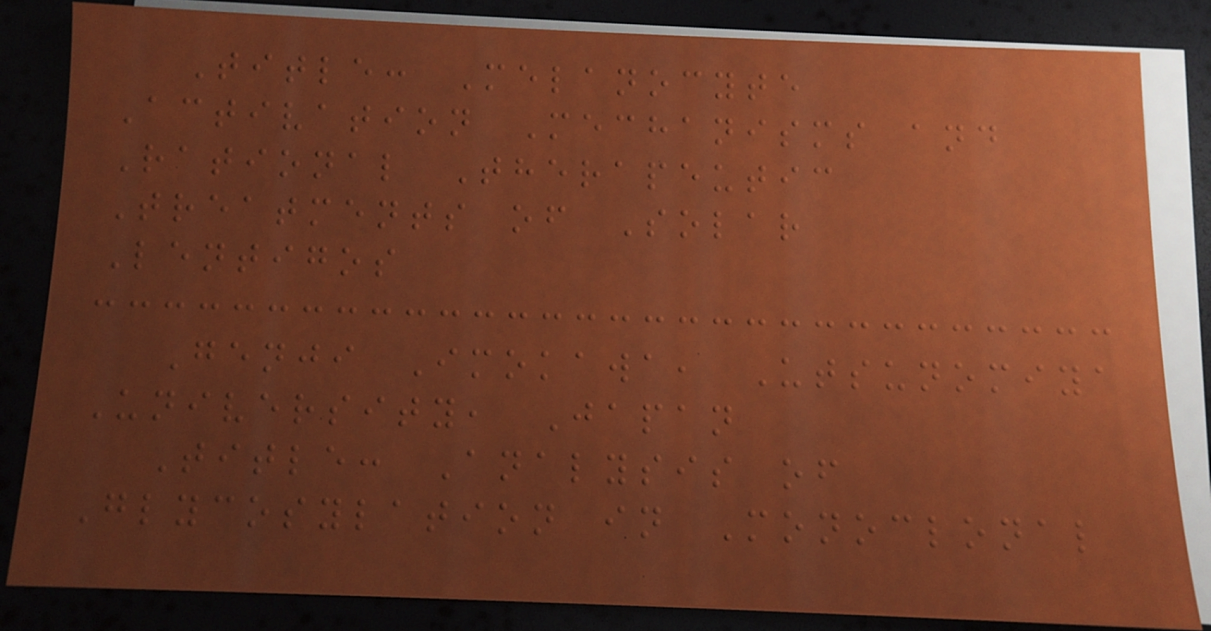Title: Melanocyte
Activation Mechanisms and
Rational Therapeutic
Treatments of Solar
Lentigos
Genji Imokawa, Utsunomiya
University, Japan
Title: Analysis of
Glycosylation in Monoclonal
